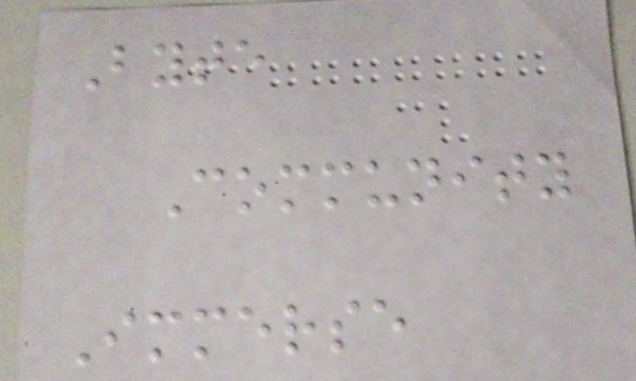Byte
Community
Immerse
